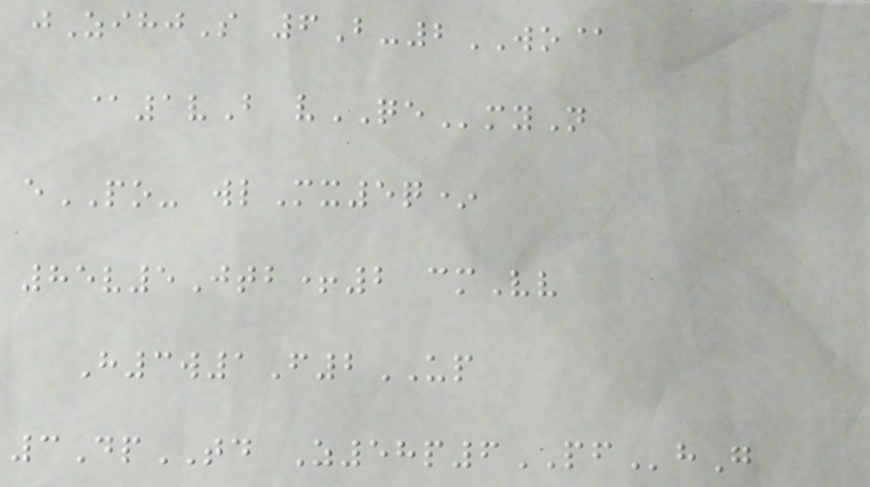jZihjS 6B-2WO@
@1vB vQEmyN
ePO- wlMx5q*
85v5Jtb+2 cmVv
H3w1F2UP
3DpTD Z58p6PFhG
